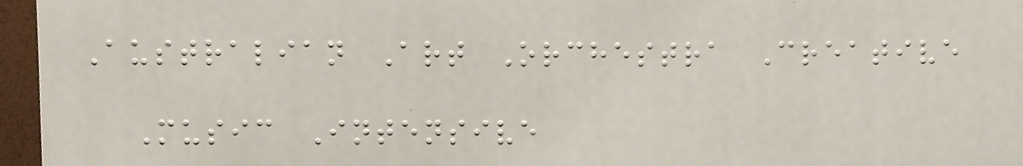Australian Art Orchestra Creative
Music Intensive
